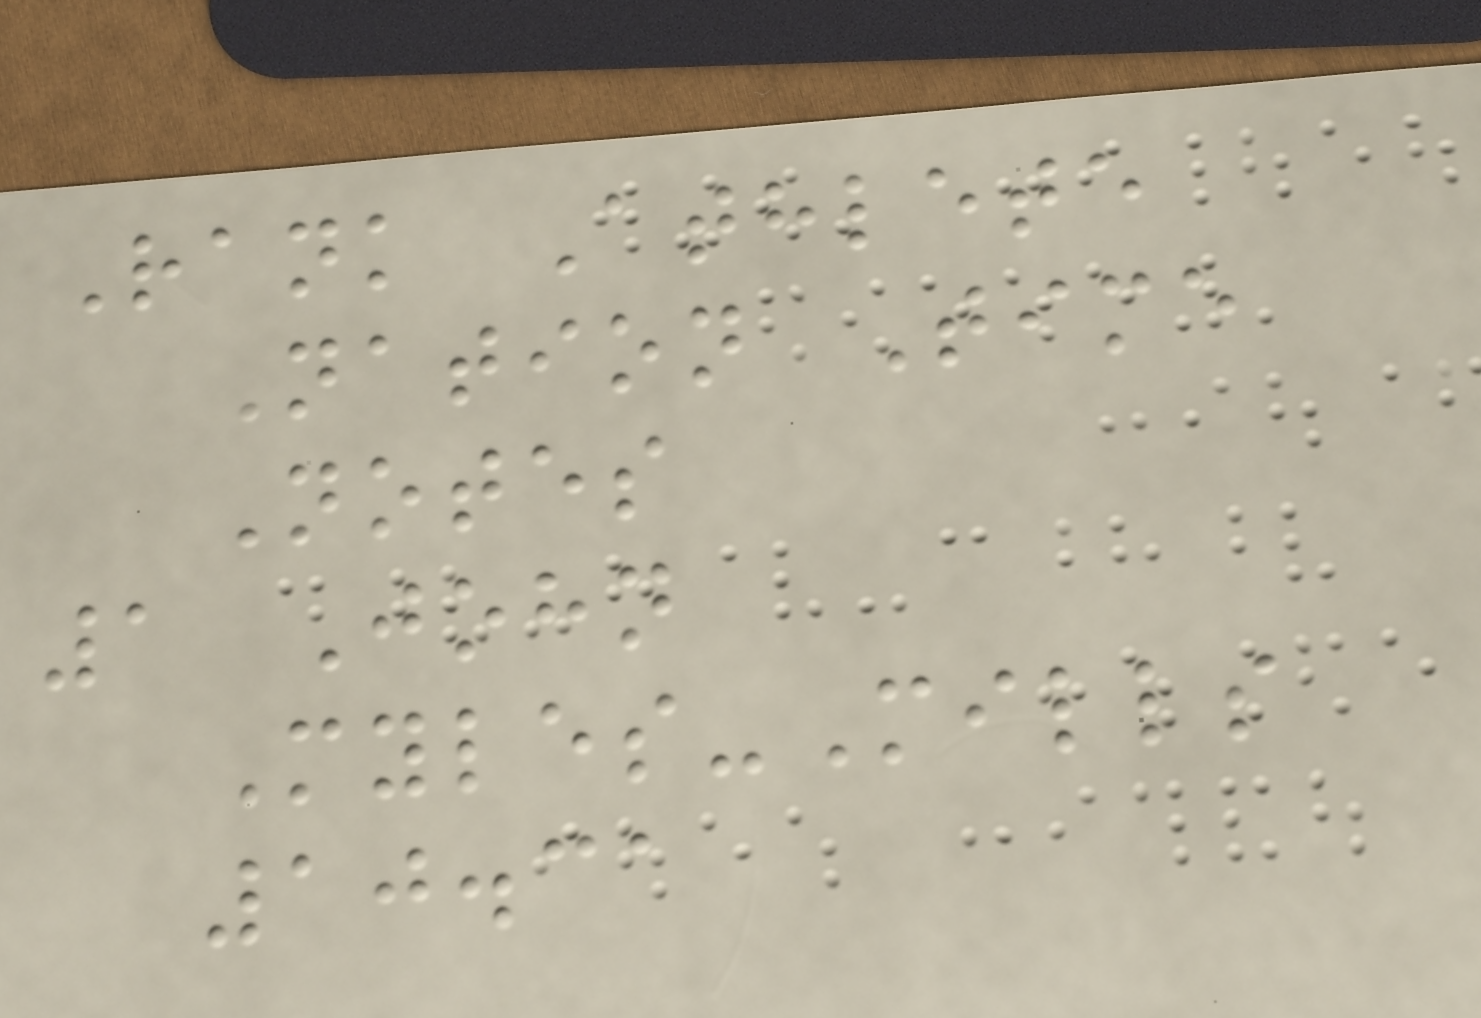Rank Athlete
Nation Time
Notes
1 John
Myles-Mills
10.31
